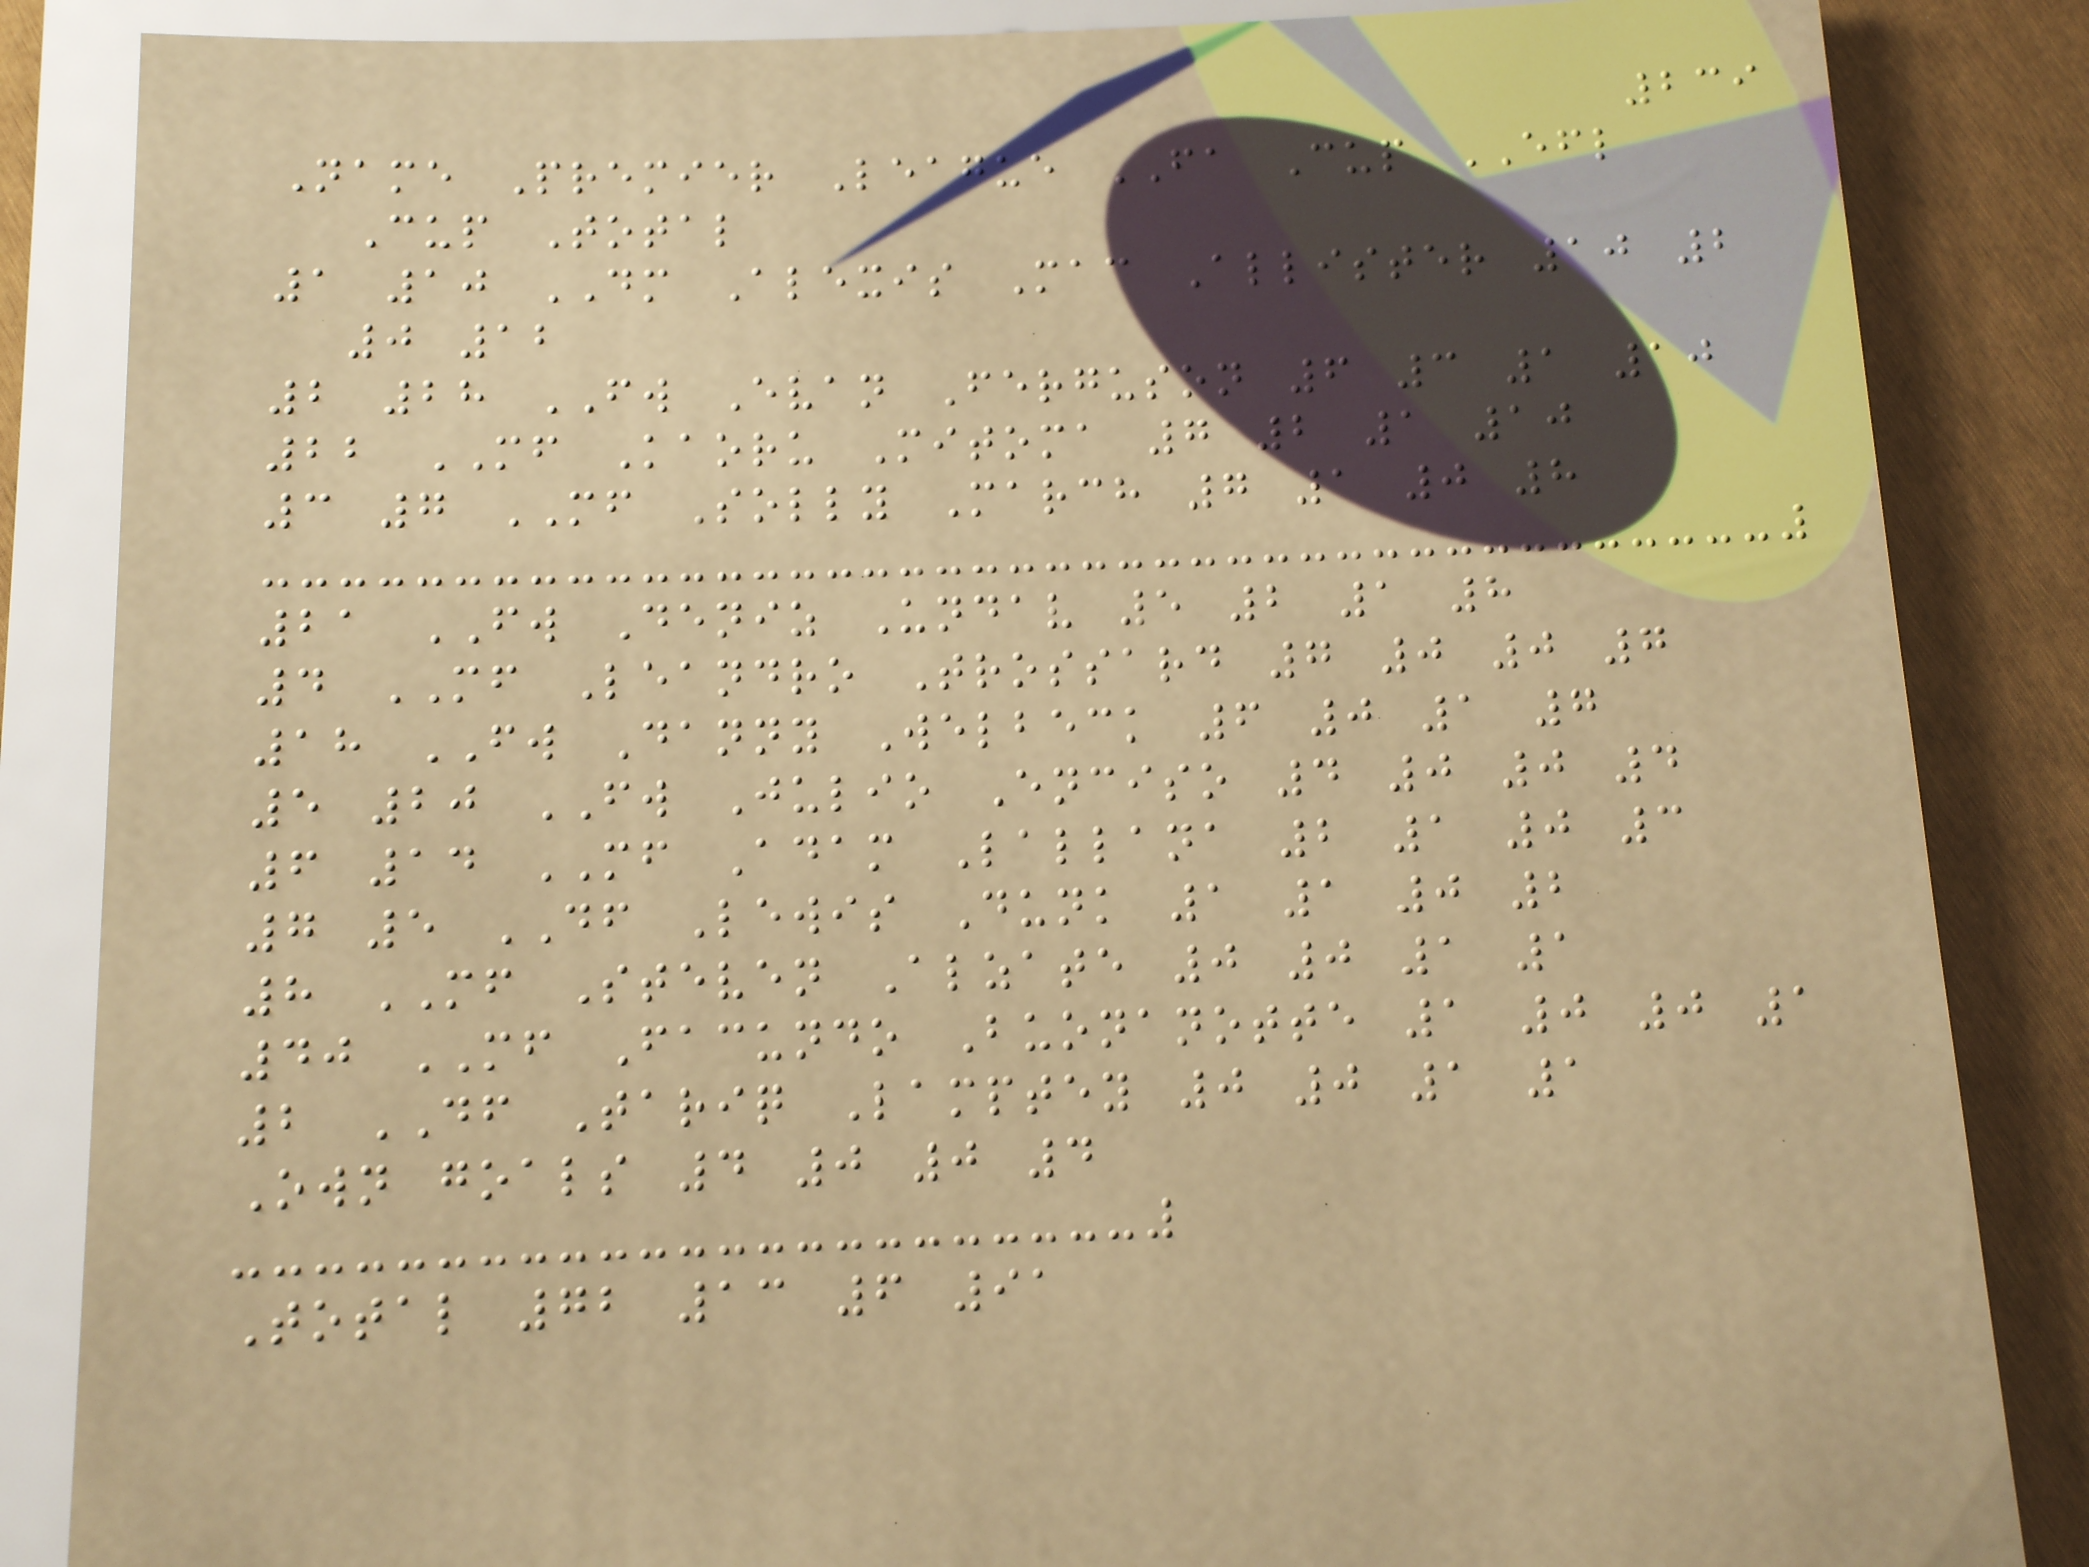239
Name Premier League FA Cup EFL
Cup Total
1 10 DM Alexis Mac Allister 10 2
0 12
2 28 FW Evan Ferguson 6 3 1 10
22 MF Kaoru Mitoma 7 2 1 10
3 7 MF Solly March 7 1 0 8
21 FW Deniz Undav 5 2 1 8
4 MF Leandro Trossard 7 0 0 7
18 FW Danny Welbeck 6 0 1 7
5 20 FW Julio Enciso 4 0 0 4
6 14 MF Adam Lallana 2 1 0 3
7 5 DF Lewis Dunk 1 1 0 2
8 MF Steven Alzate 0 0 1 1
40 MF Facundo Buonanotte 1 0 0 1
2 DF Tariq Lamptey 0 0 1 1
Own goals 4 0 0 4
Total 72 13 6 91
